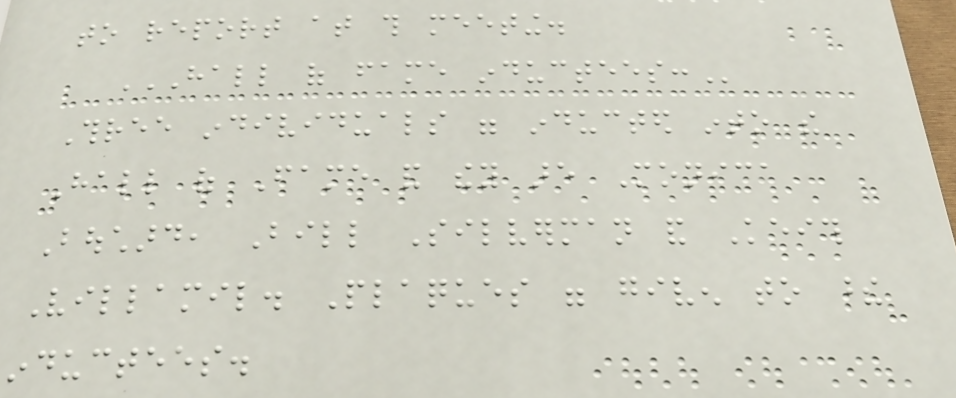to report at this meeting.
HALL OF FAME INDUCTEES:
Three individuals were inducted into the
Hall of Fame and they are Monica
Bouchard, Bill Silverman and Keith
Villamil. Plaques were given to these
inductees.
